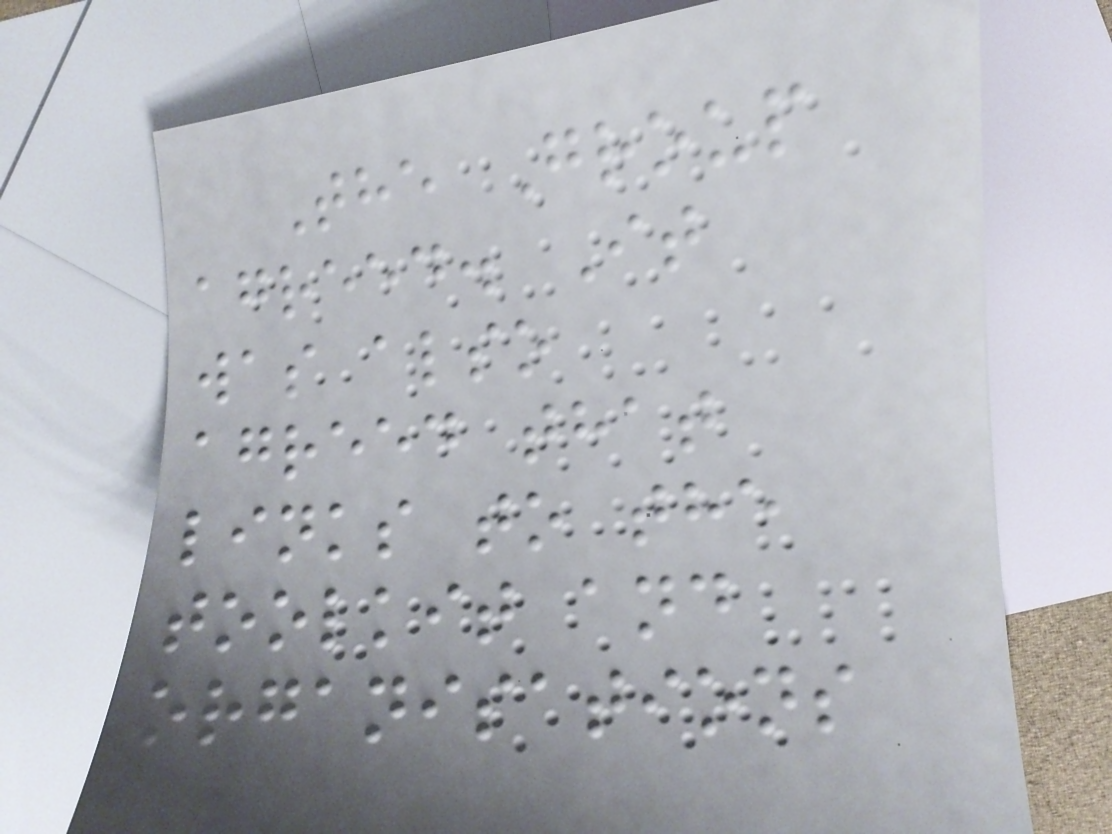The Group
agreed. It
was also
agreed that
links to the
toolkit and
organisations
